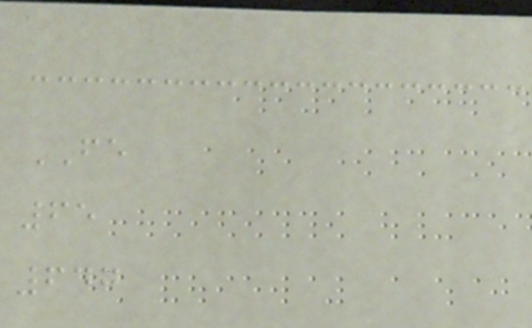FE
65
647
